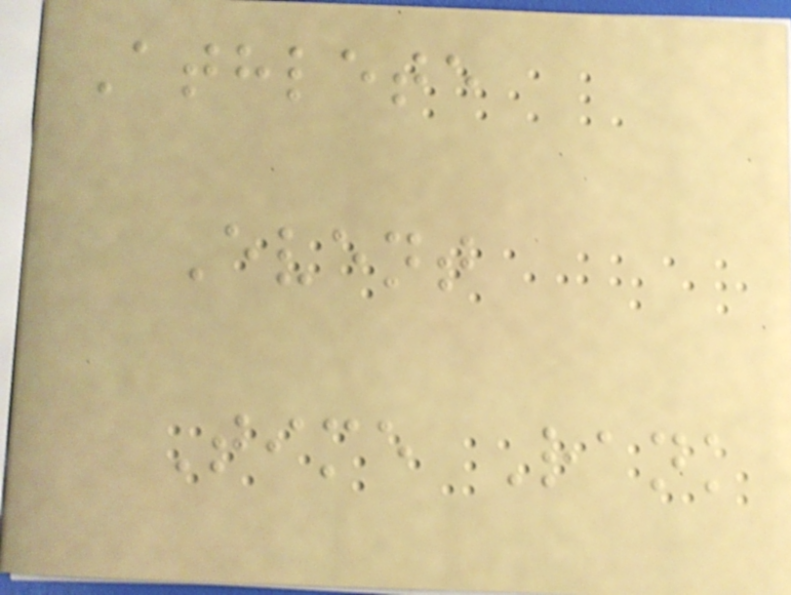Athlete
Event
Time Rank
